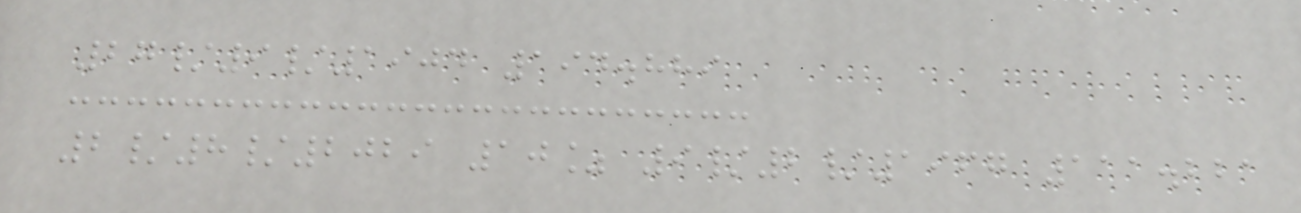27/9/1904 194.889
2/8/2029 10% 9/2/1967 111.221
